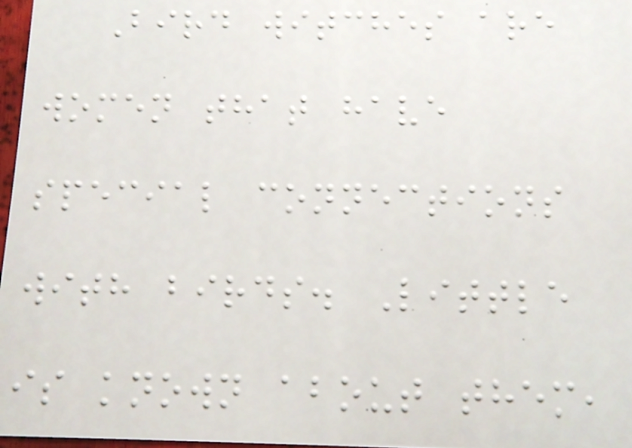Bird witches are
women that have
special connections
with birds. Little
is known about them,
